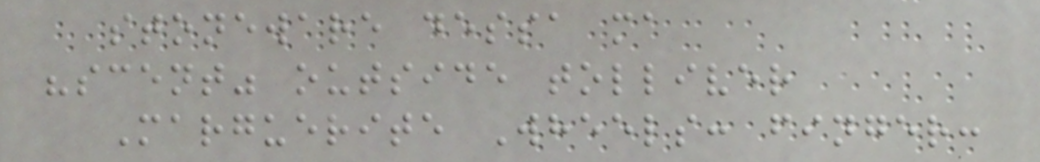stoneware dessa ma
"scent" outside tolliver
Marguerite Wheels: finger:
